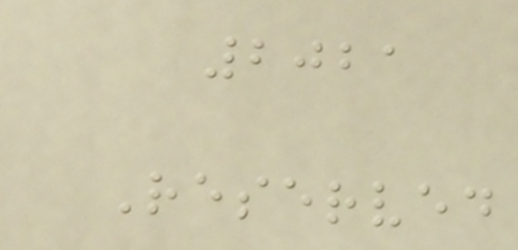2021
Reserved
